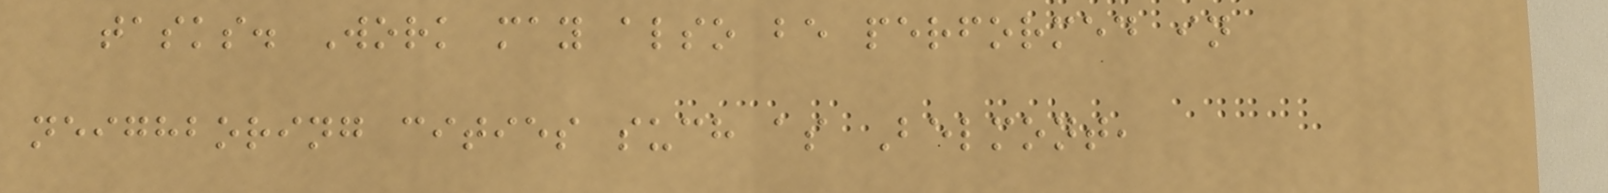tasks. Work may also be performed in
neighboring cities such as Belmont,
